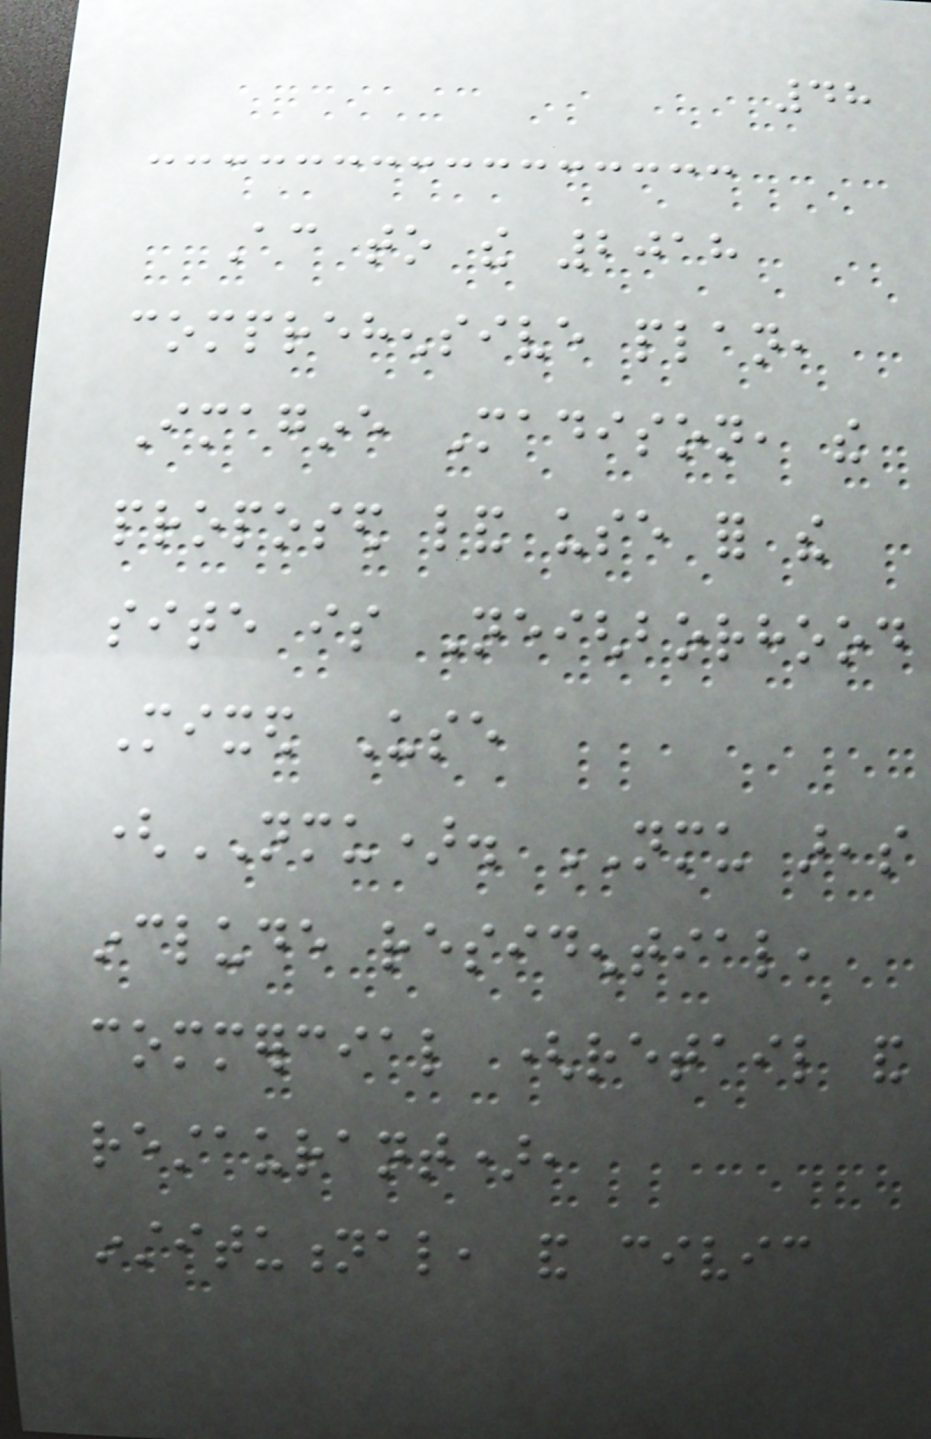48
According to the 2018
comprehensive plan,
Imagine Madison, the
proposed land use for the
site is Neighborhood
Mixed Use
(NMU). NMU areas
include residential,
commercial (retail and
restaurant),
institutional, and civic
